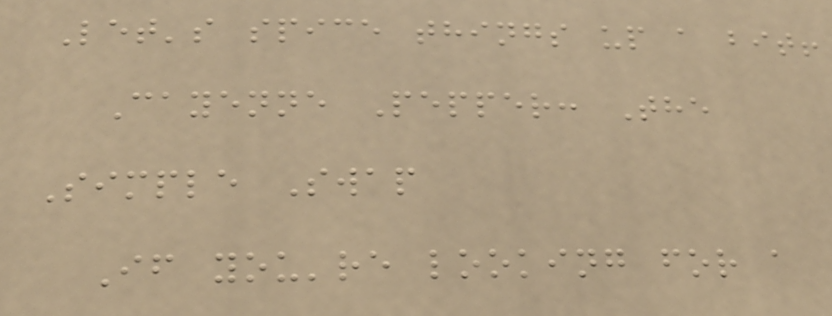Let's spice things up a bit!
Cayenne Pepper: The
Simple Swap
If you're looking for a
